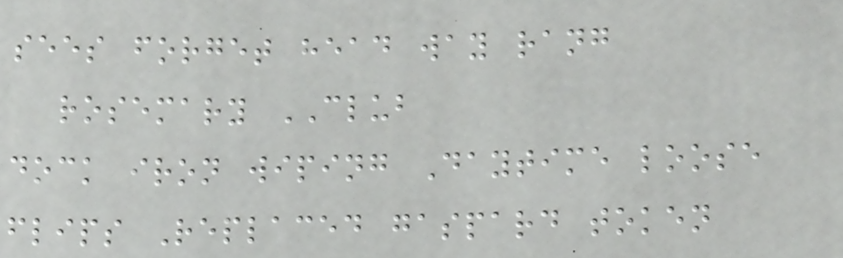sees forget head way rang
rosemary CLUB
dock iron wiping Daytime loose
flips Replaced gaspard token
